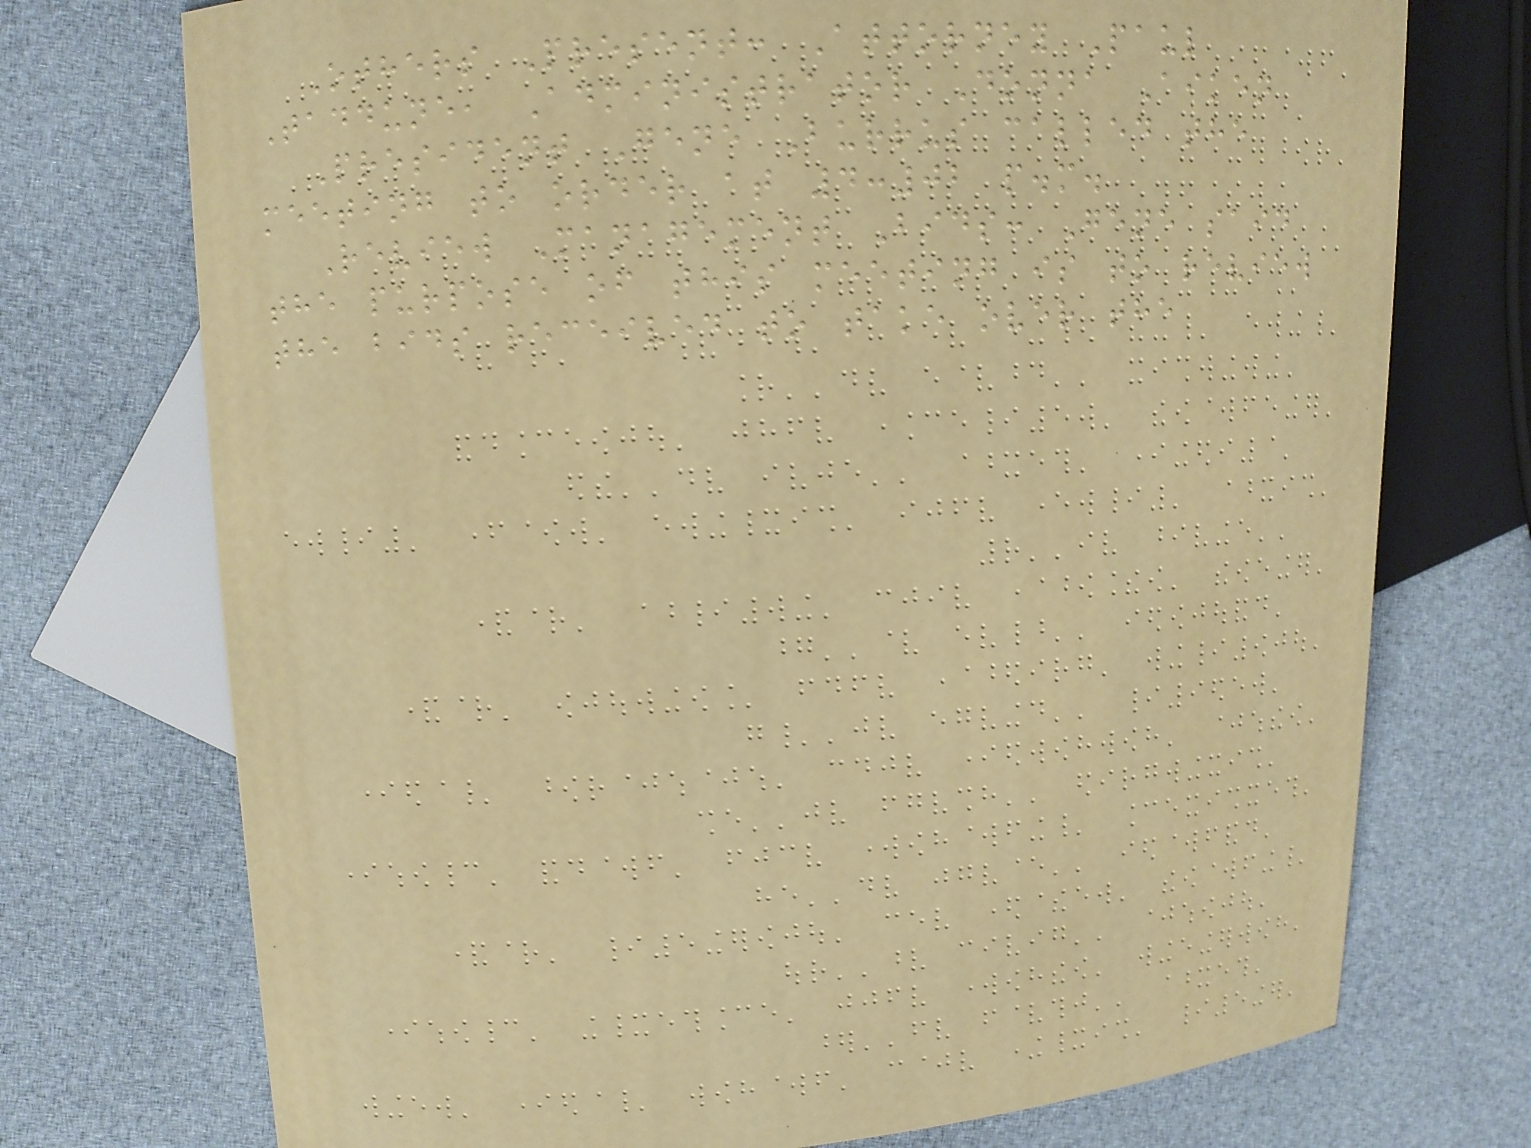Others Present: Attorney Paul
Taddune, Administrator Donna Aiken
President Gene Burrus called the
meeting to order at 4:02 p.m.
Review Management Bids: Gene said
the purpose of this meeting is to review
the bids received to take over the
